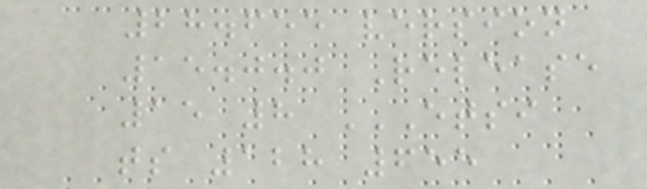28.655 version
15.0.0 Release
15 8 ETSI
TS 128 655
